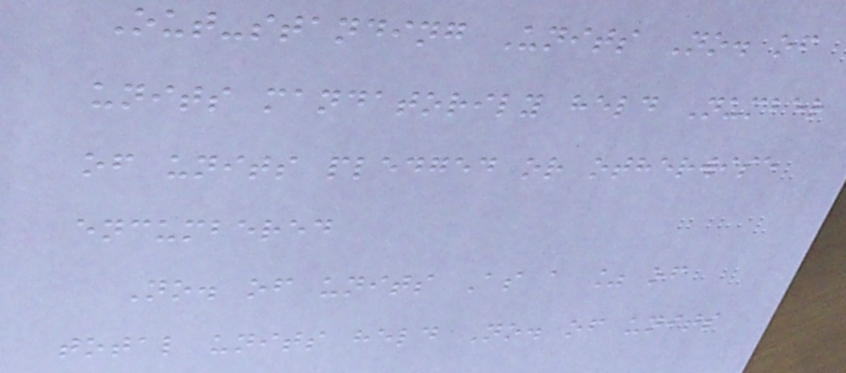Out-standing Units No. of
units mandatorily held Number
of units pledged or otherwise
encumbered
No. of units As a % of
total units held No. of units
